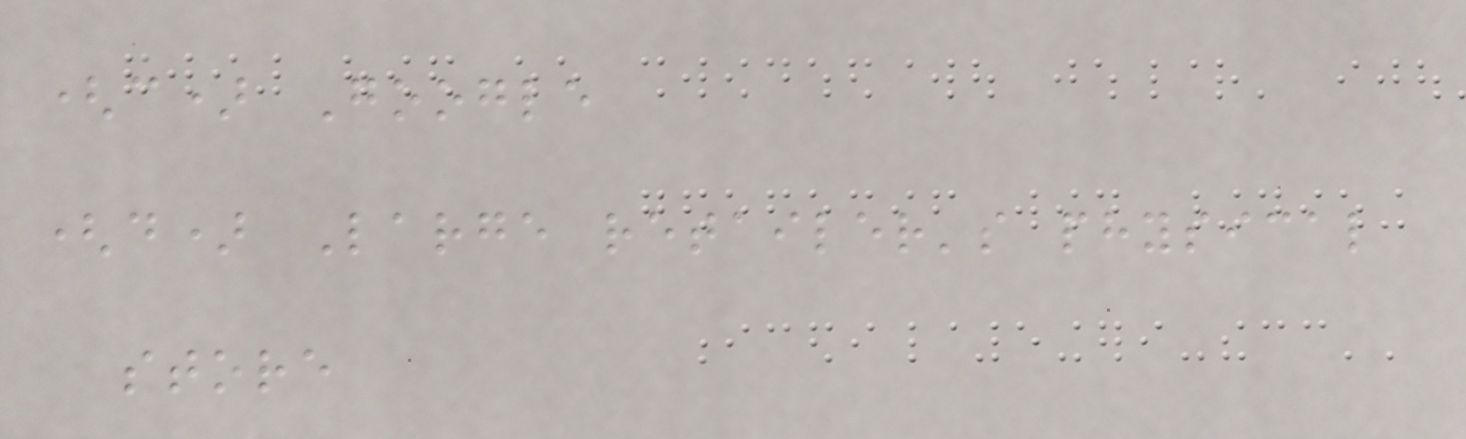(c) Google
(d) Large retailer's physical
store
